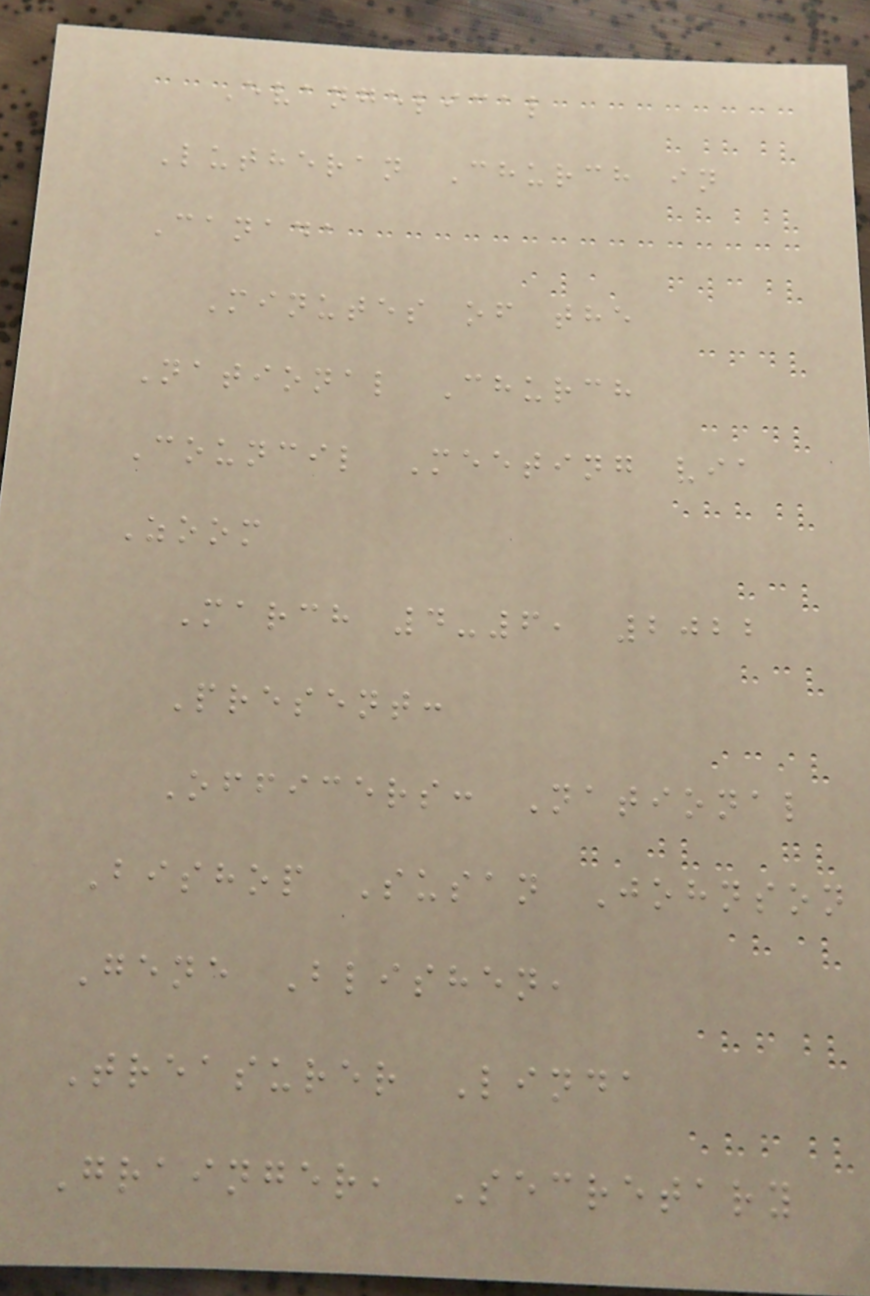Evangelical
Lutheran Church in
Canada
Minutes of the
National Church
Council Meeting via
Zoom
March 4-6, 2022
Present:
Officers: National
Bishop Susan Johnson
Gene Blishen,
Treasurer Linda
Grainger, Secretary
